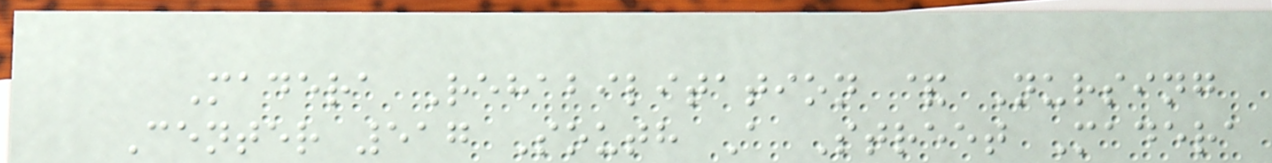Madera Rehabilitation & Nursing
Center 517 South A Street Madera
